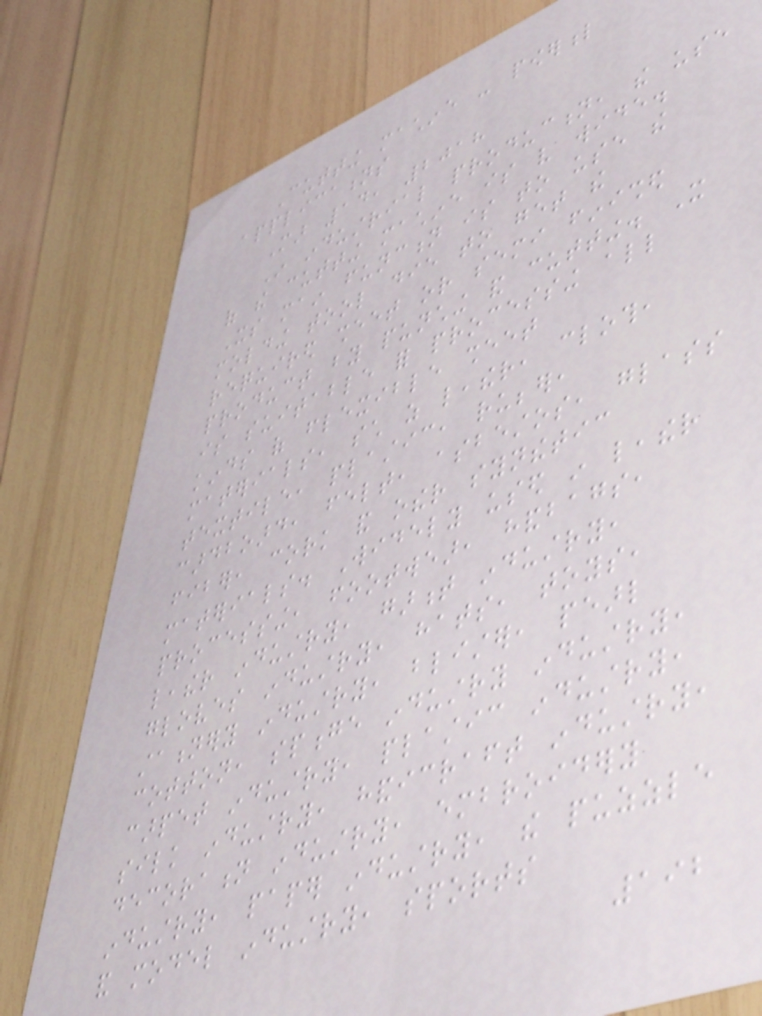Cutting machine - powerful
applications
Mar 14, 2018
In industrial production, the use
of the cutting machine is very wide.
Its main function is to use the
molding tool die to get the
required sheet or semi finished
product by punching and cutting. It
is suitable for processing all
kinds of flexible sheet
materials, such as leather, cloth,
textile, plastic, rubber,
cardboard, felt, asbestos, glass
fiber, cork and other synthetic
materials. Widely used in leather
processing, footwear, handbags,
leather industry, garment industry,
gloves industry, hats, toys,
stationery industry, blister, pearl
cotton, sponge industry industry,
carpet industry, plastic industry,
silk industry, handicraft industry,
decoration industry, embroidery
industry, paper industry, the puzzle
and model industry, sports
192
